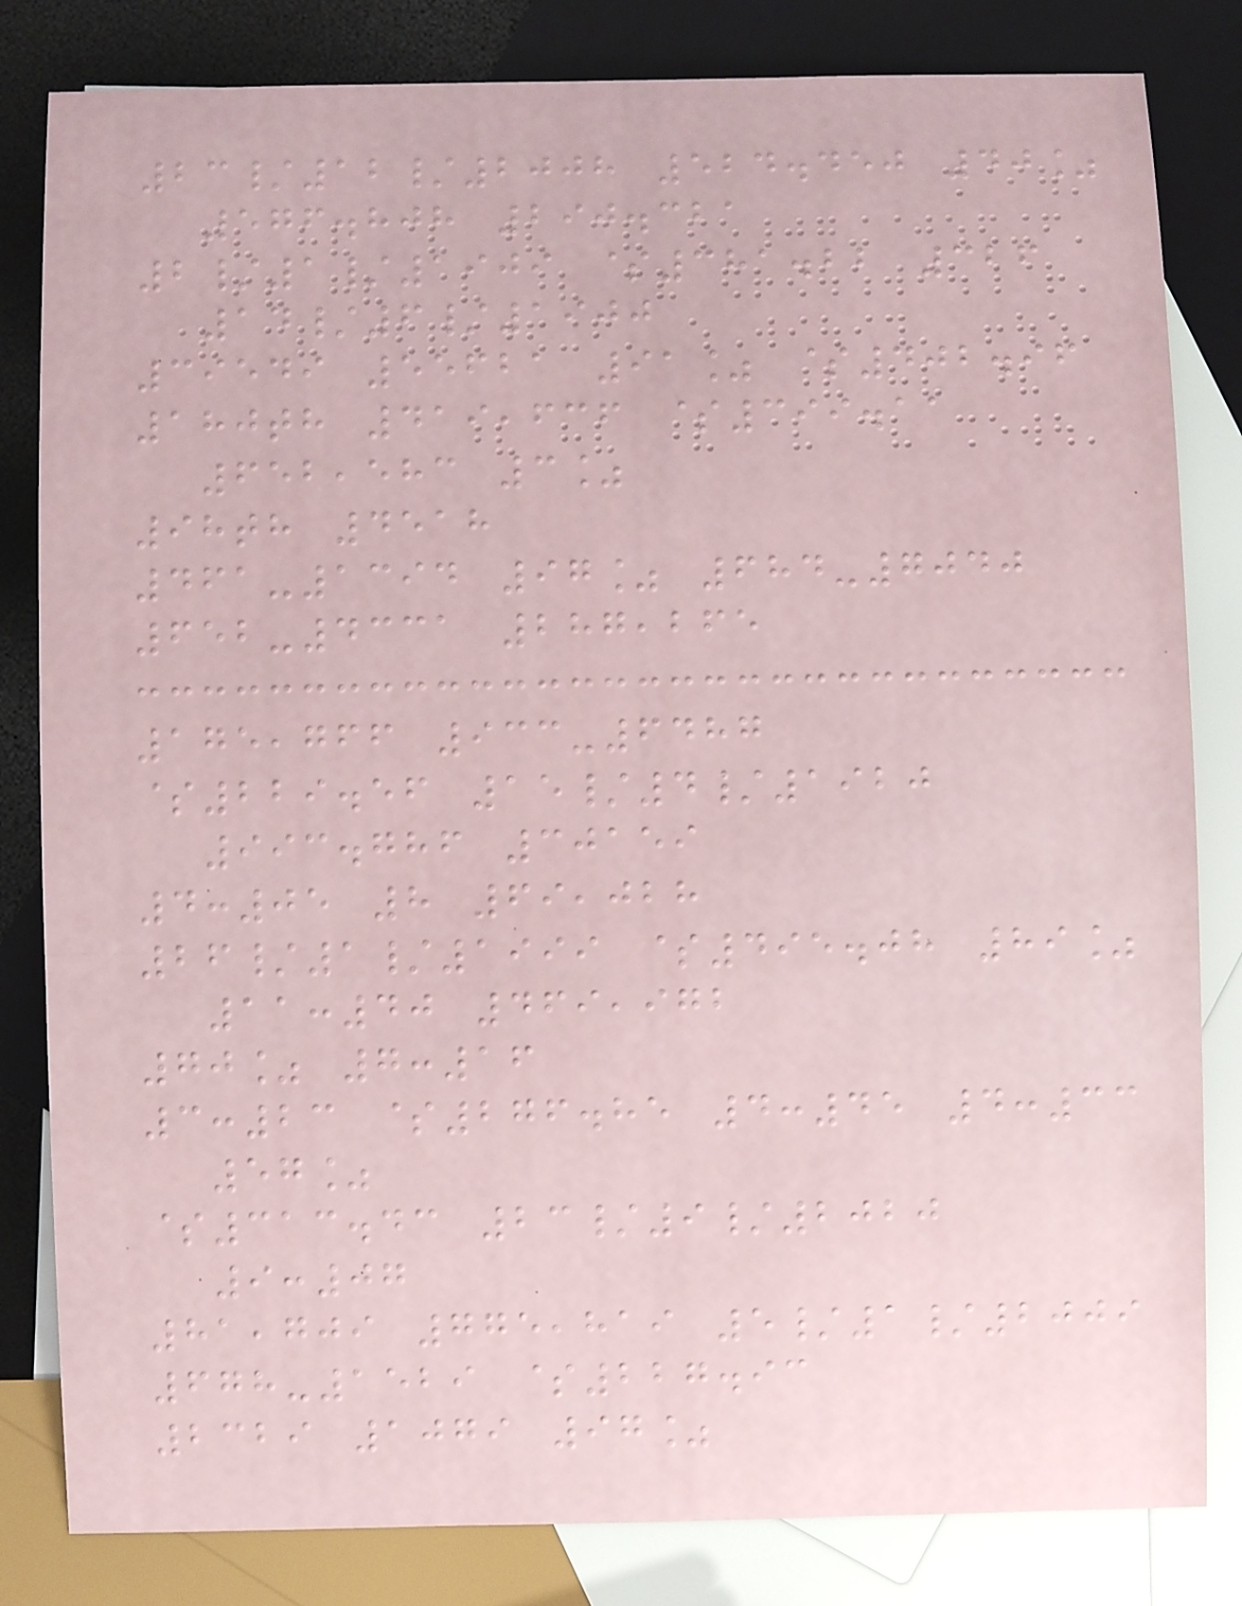23/12/2008 524.450 40%
576.808 290.321
2/1/1909 $381.22 326
14/6/1900
39549 55621 91% $402.96
180th 419,636 $399.11
652,583 3%
98th 4518
461-1394 97% 684-7040
652-4331 287,265
175,766 933-6487
$229.56 15/4/1920
993.786 30159
4:05 8 69,028
26/1/1999 $495.08 89%
11:40 469,972
70% 7:16
3:23 $276.85 4:45 4:33
57%
$313.43 23/9/2020
9:07
81,709 775,819 5/1/2009
678-1529 $227.93
2329 1079 97%
